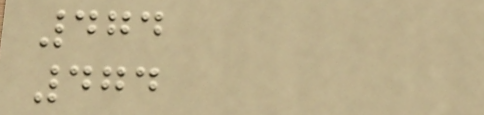474
474
